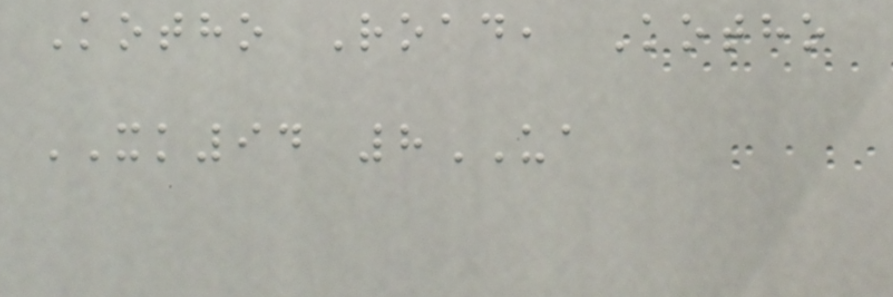Kotho Road, Kotho
XK94 8UA
